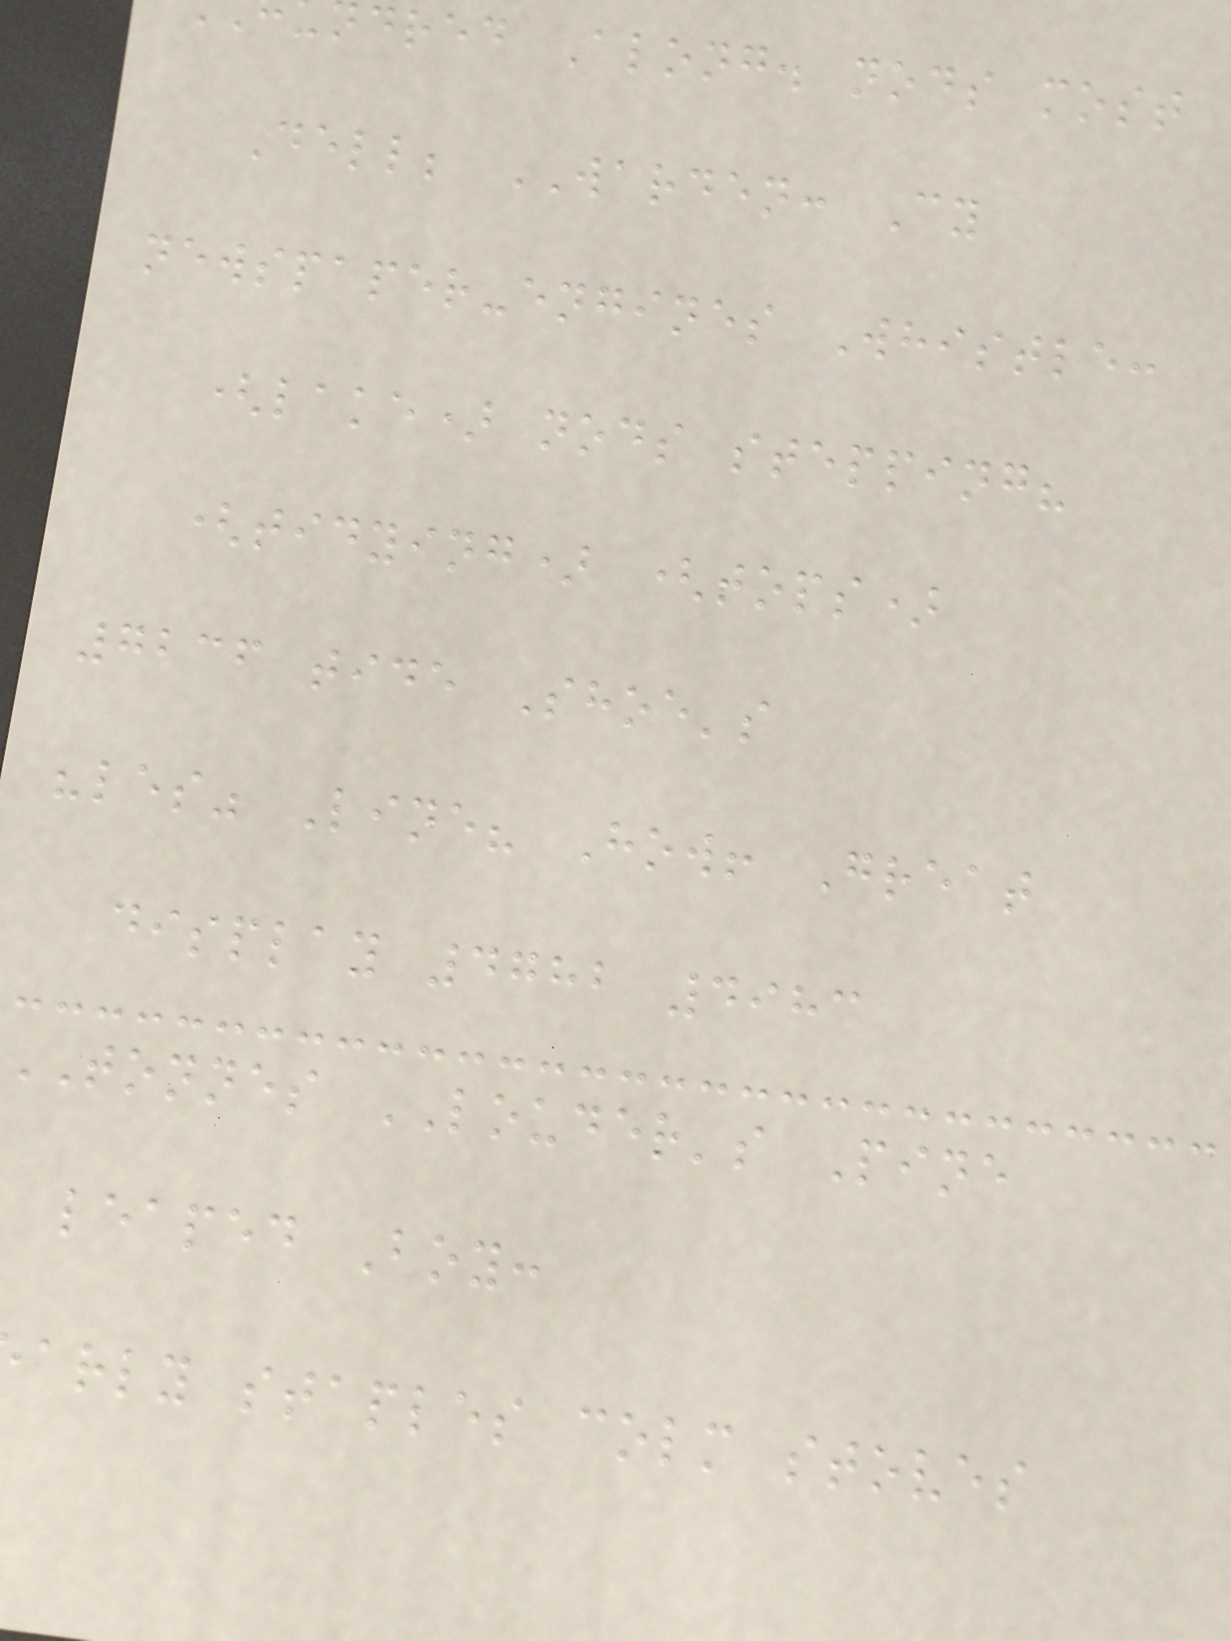dred Along. nods most
Dell; WARDEN: Cy
newspaper-engines Whistle:
(lake) nods stepping?
(tidying) (tops)
7236 tide Shoe's
"les" Line? How! Great
display 4782 4983
TONNES LOUDER's Pine
leaped Boy:
arly staples colm stoves
